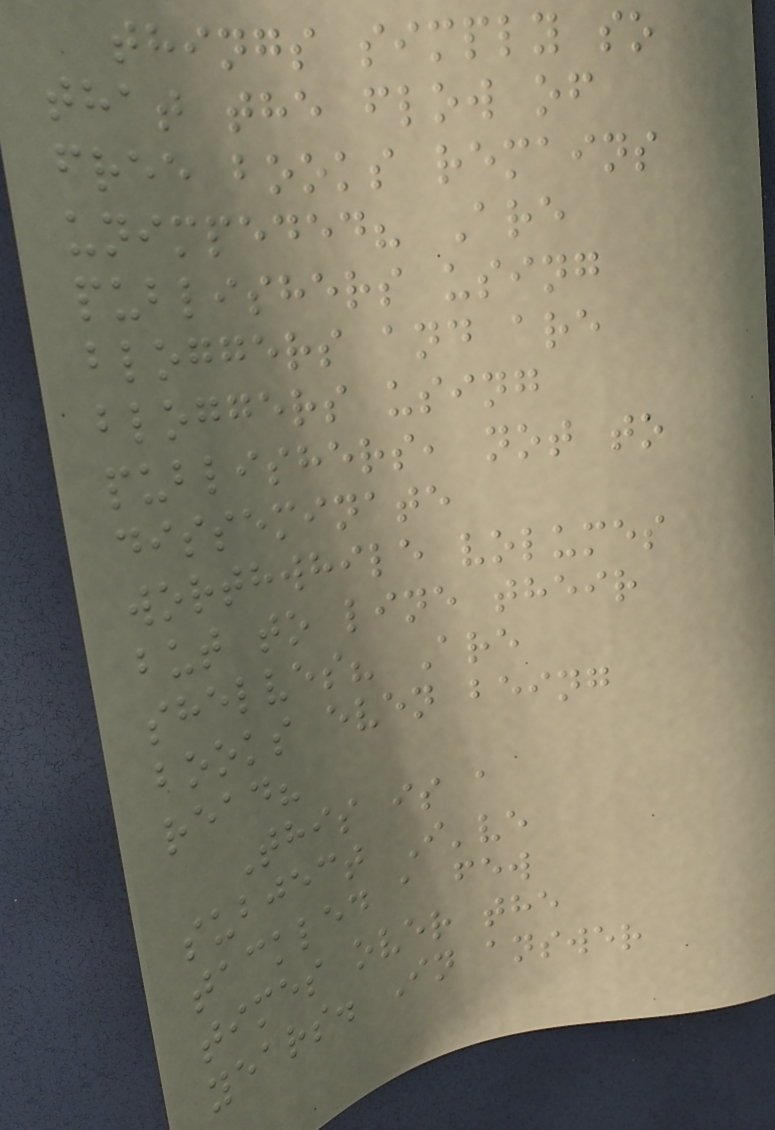things simply so
that the flow of
free books remains
unimpeded? Are
publishers using
bloggers and are
bloggers using
publishers, not to
disseminate
worthwhile volumes
but to line their
shelves? Are
books even being
read?
This is a
subject I've
tackled a few
times over the
years. In answer
